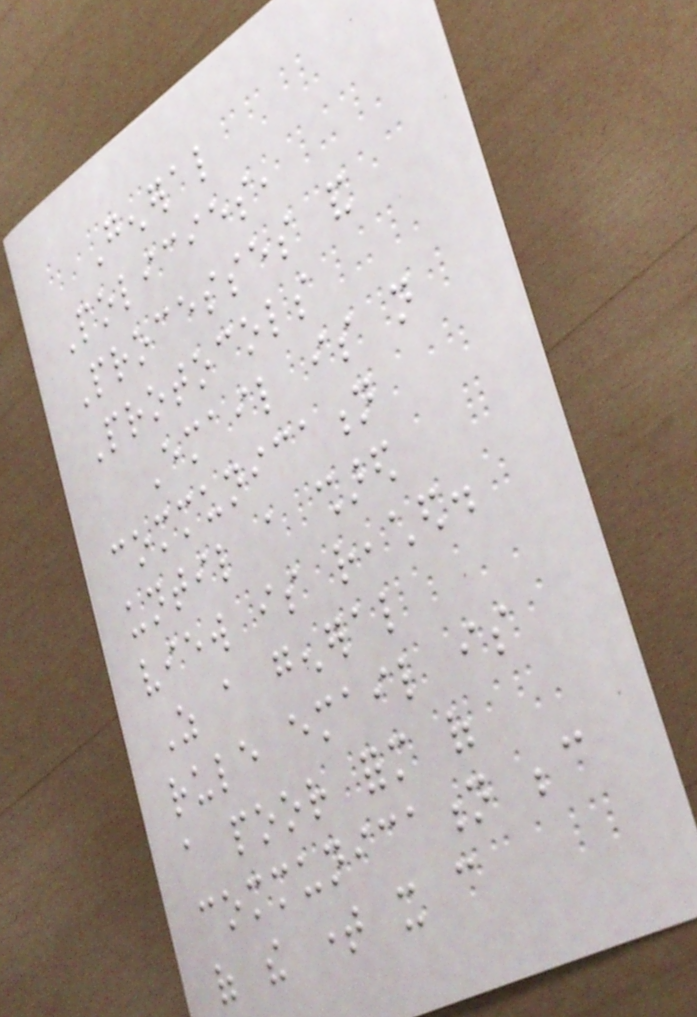General
Policies,
Processes and
Protocols
Email is not
communication
until a shared
view is reached.
As a general
rule email is
a poor form of
communication because
of the time it can
